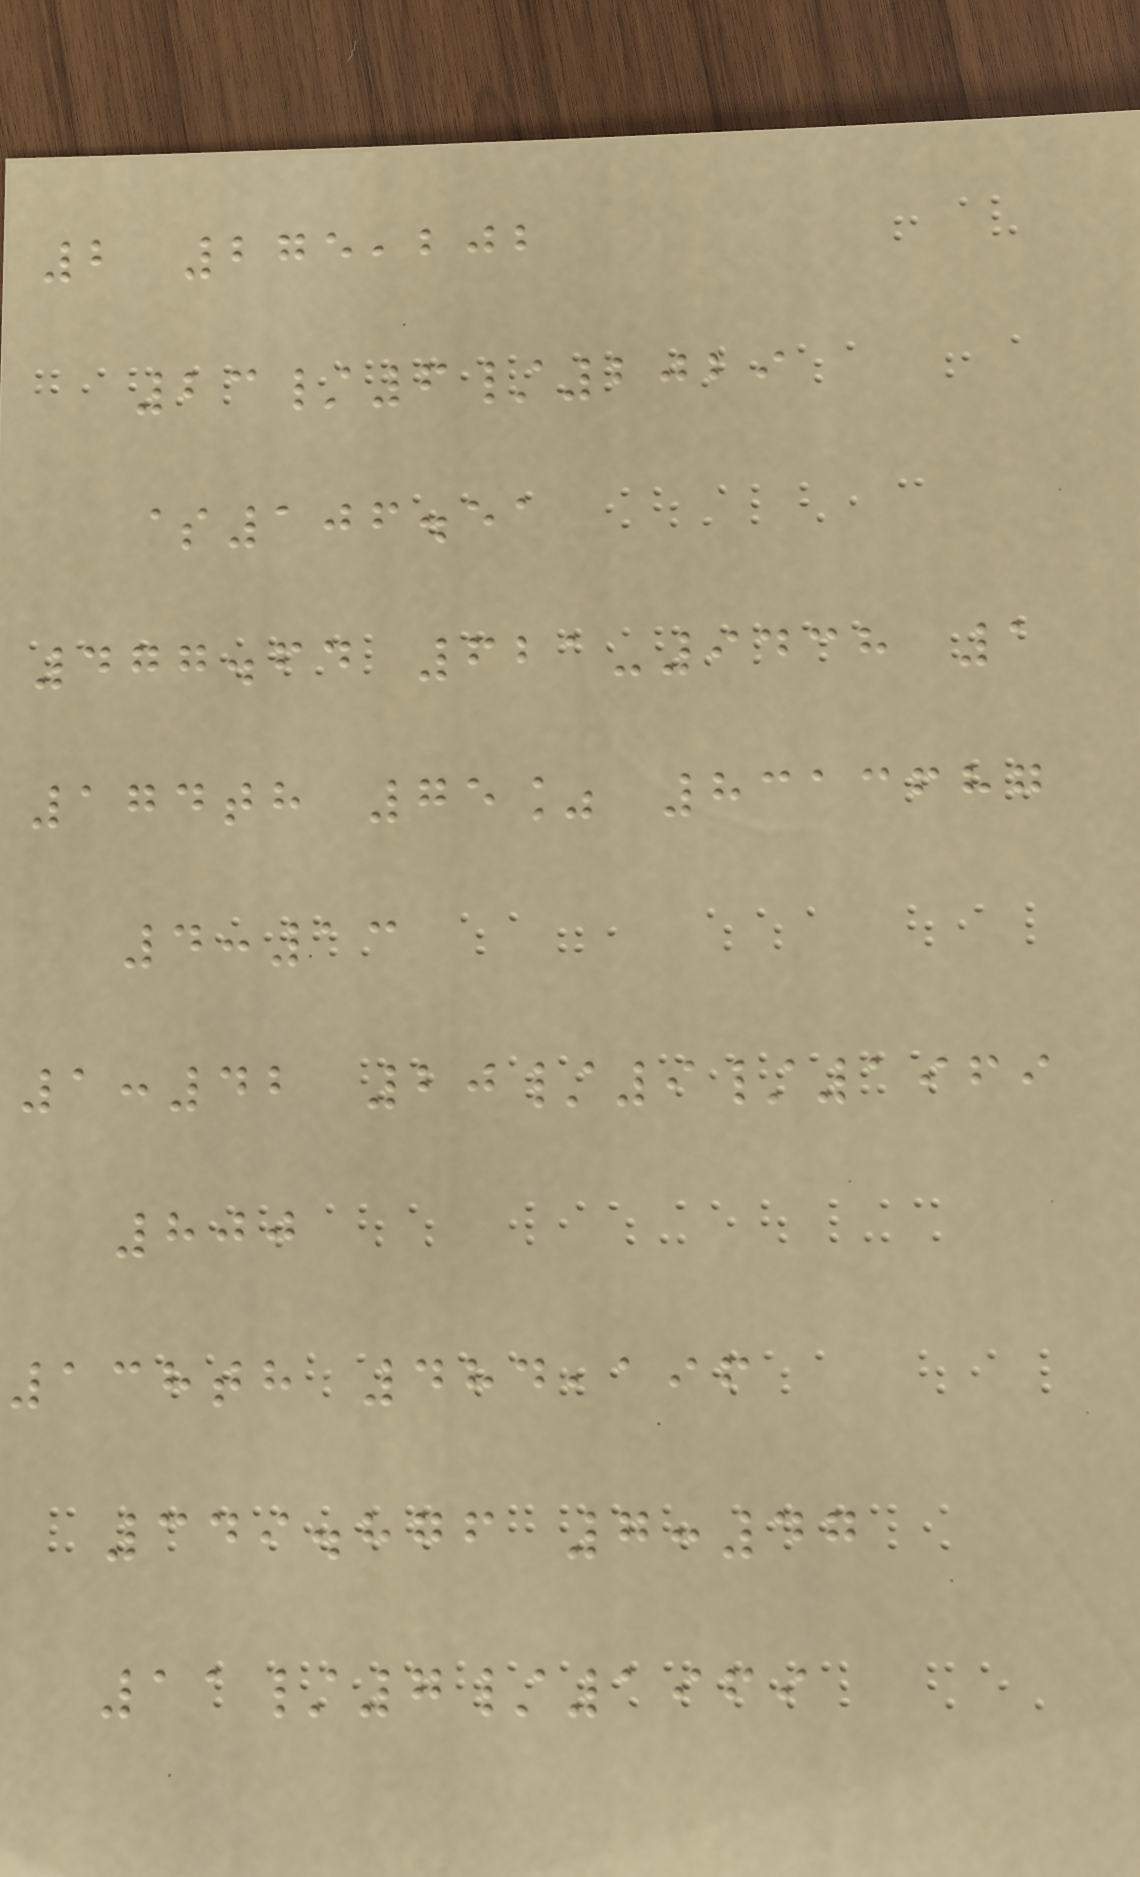2 275,202
23/6/2029
$106.51
477.64 621-9438 1
174th 75% 8313687
4:13
1:42 20/9/1969
800
138th 484,196
349.876 7:47
11/7/1969
